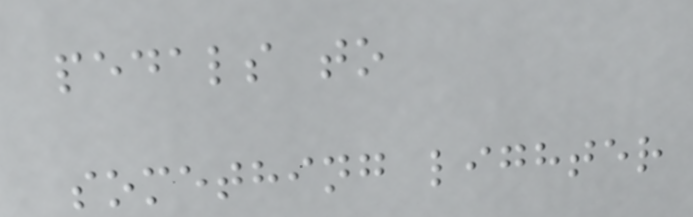pedals to
something lighter
